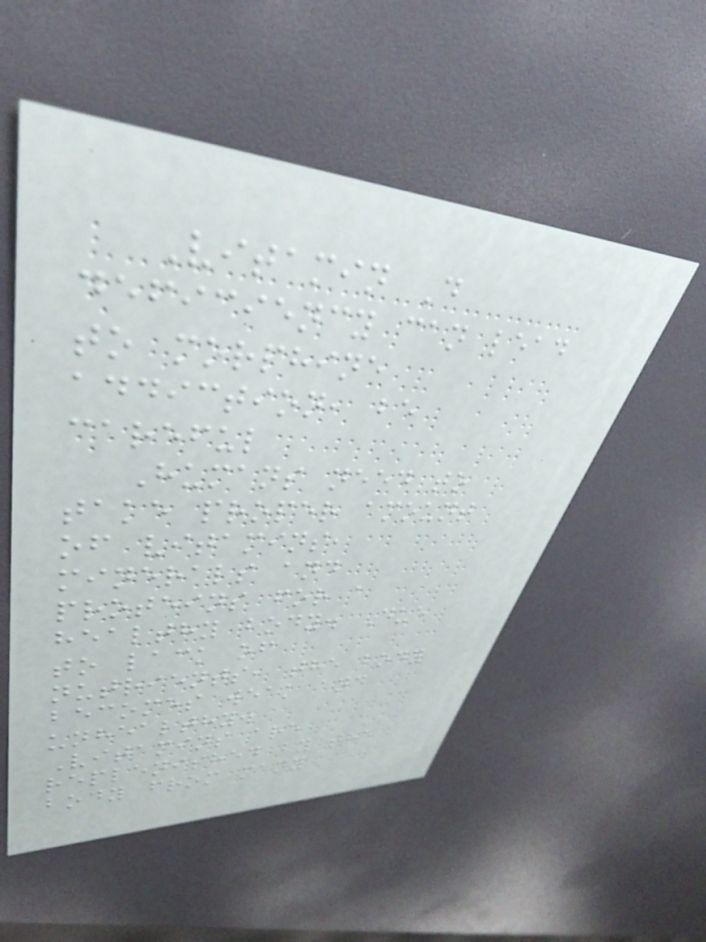Vitamin D
deficiency can lead
to morphine
addiction, be
careful
Humans need to
take proper amount
of vitamins,
minerals and
proteins for a
healthy body. Due
to lack of
nutrients, the body
becomes weak and
unhealthy.
Vitamins are
replenished by the
body from many
